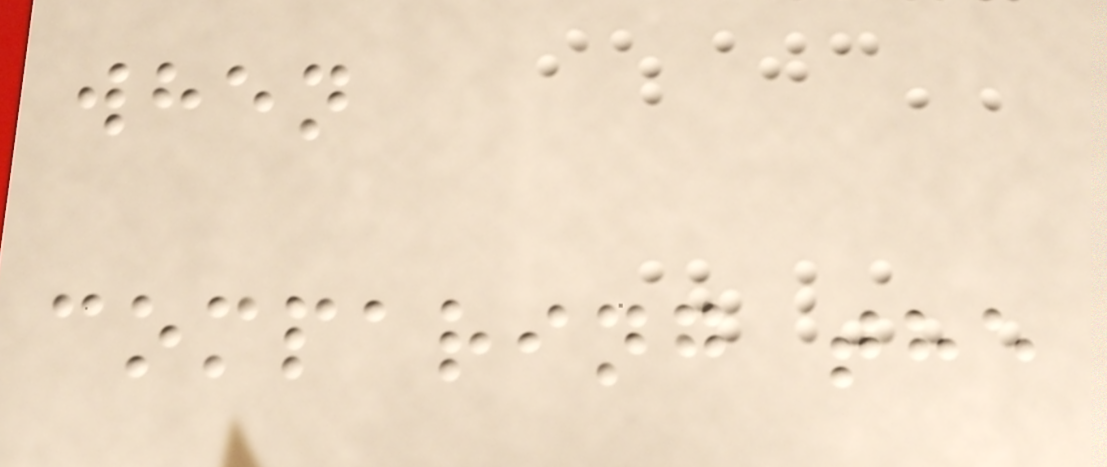when
comparing the
